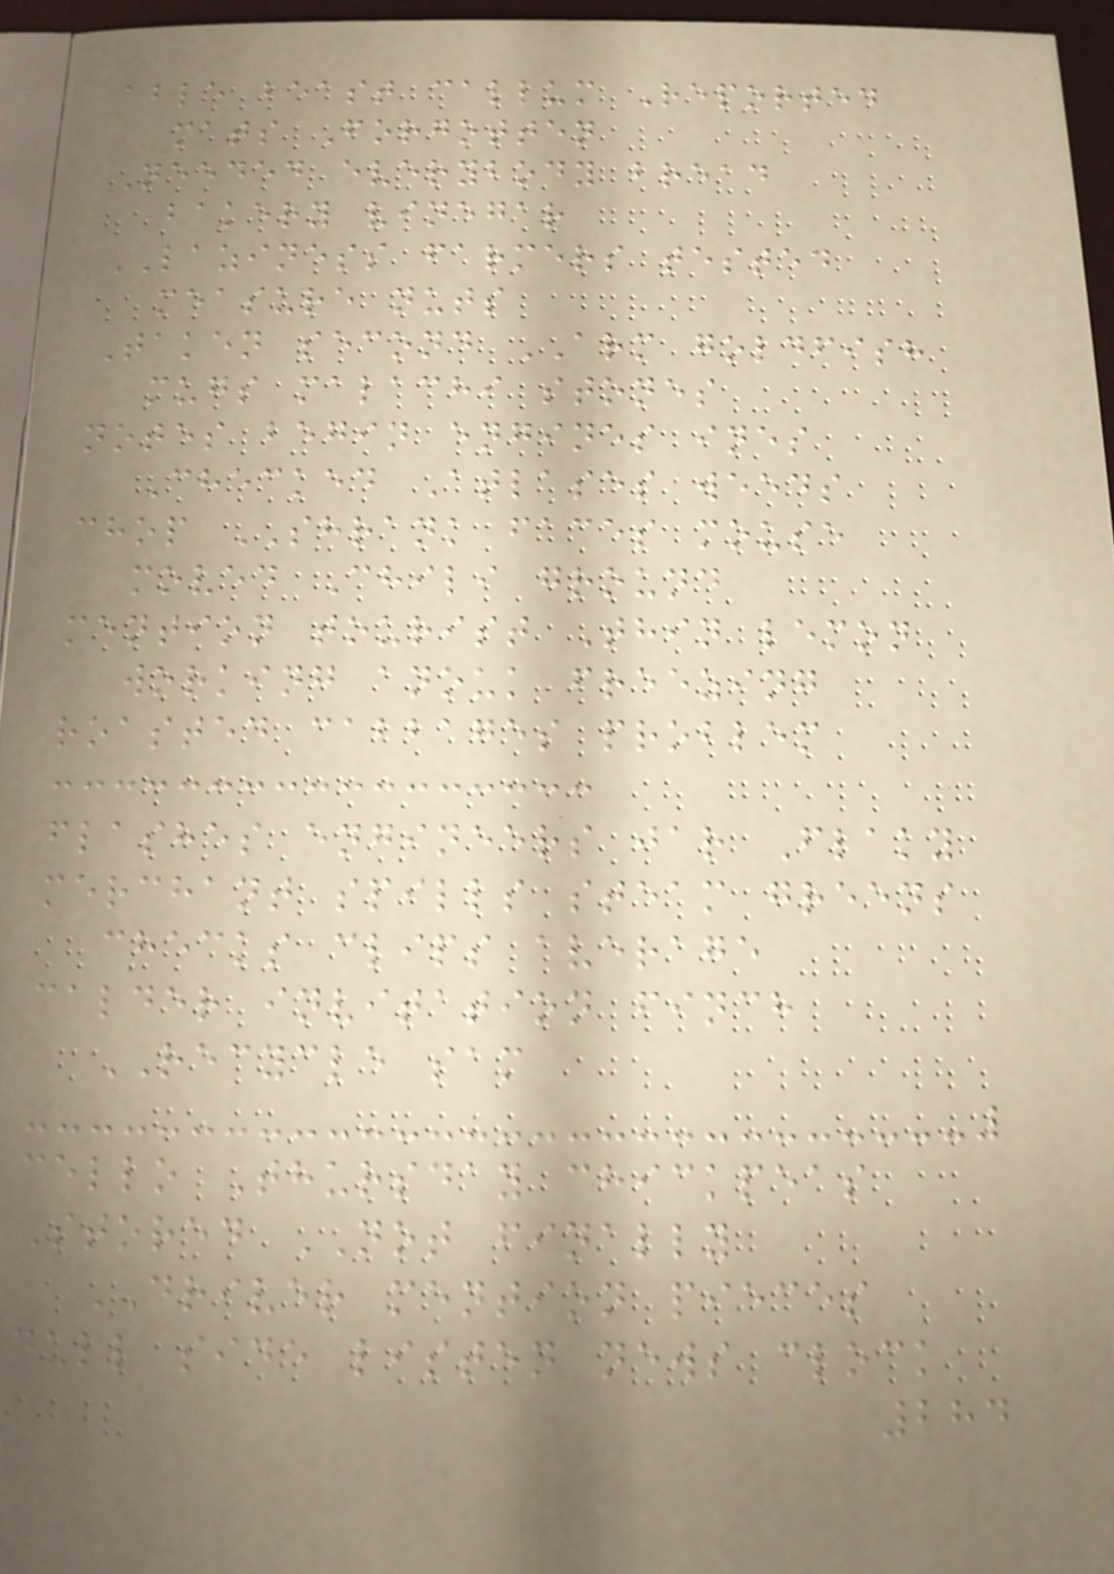able beast callum Reported
mats Forgotten
Needed everybody bread
bakery vinegar
LAZINESS farmers tested
measure nuts
Taken second ARM goldfish
mugs malachi stones
notes begin engines ines
Checked Atlases weeds
chop SHRANK faces mouse
moved Chili ground
mention tourist Thin lemon
working anouk freezing
roasted cabbages problem
flashes engineers jar Flaky
merchant spills steam greens
checks clips average
calder invitation finch
RECYCLE sam
cello Thursday chickpeas
Stored NOT finally
DRIVER mention pieces
dull side listen news clock
284
